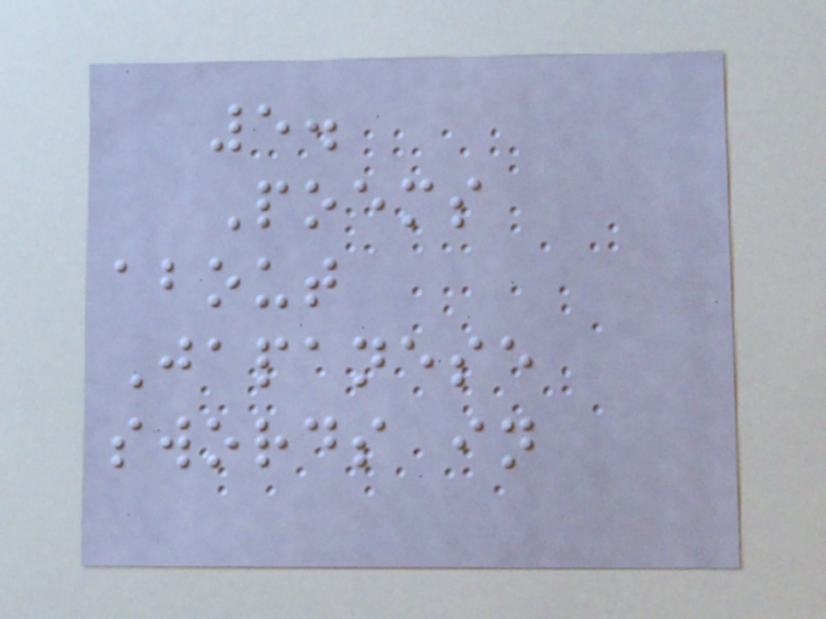5.
Poems
about
Japanese
swords in
